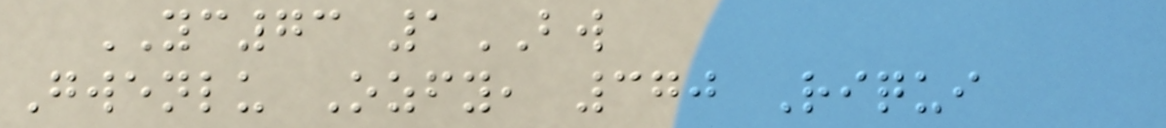YC73 1BW
Gwenlu Ozfy, 370 Riqui
